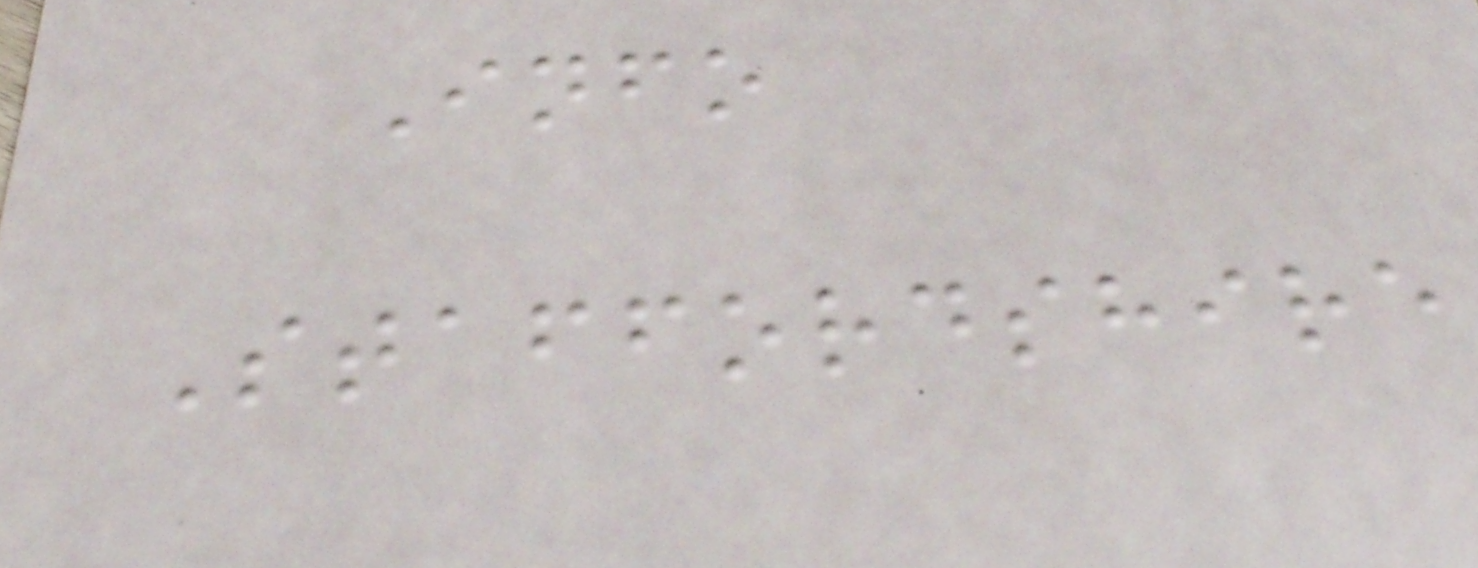Info
Staffordshire
